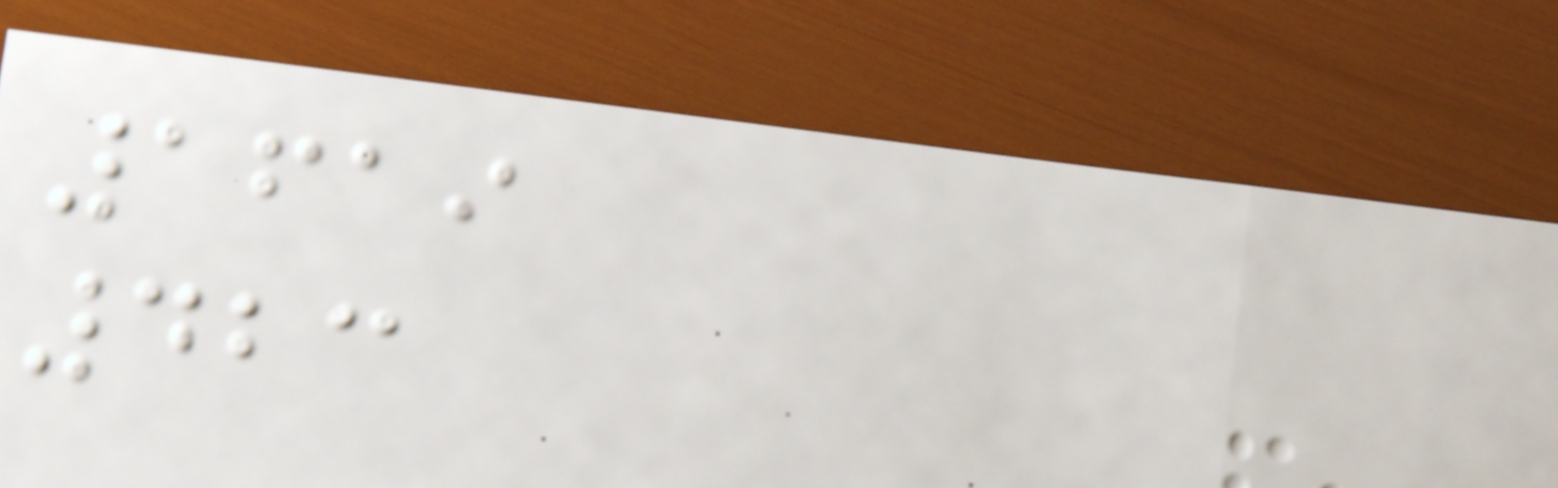1619
423
